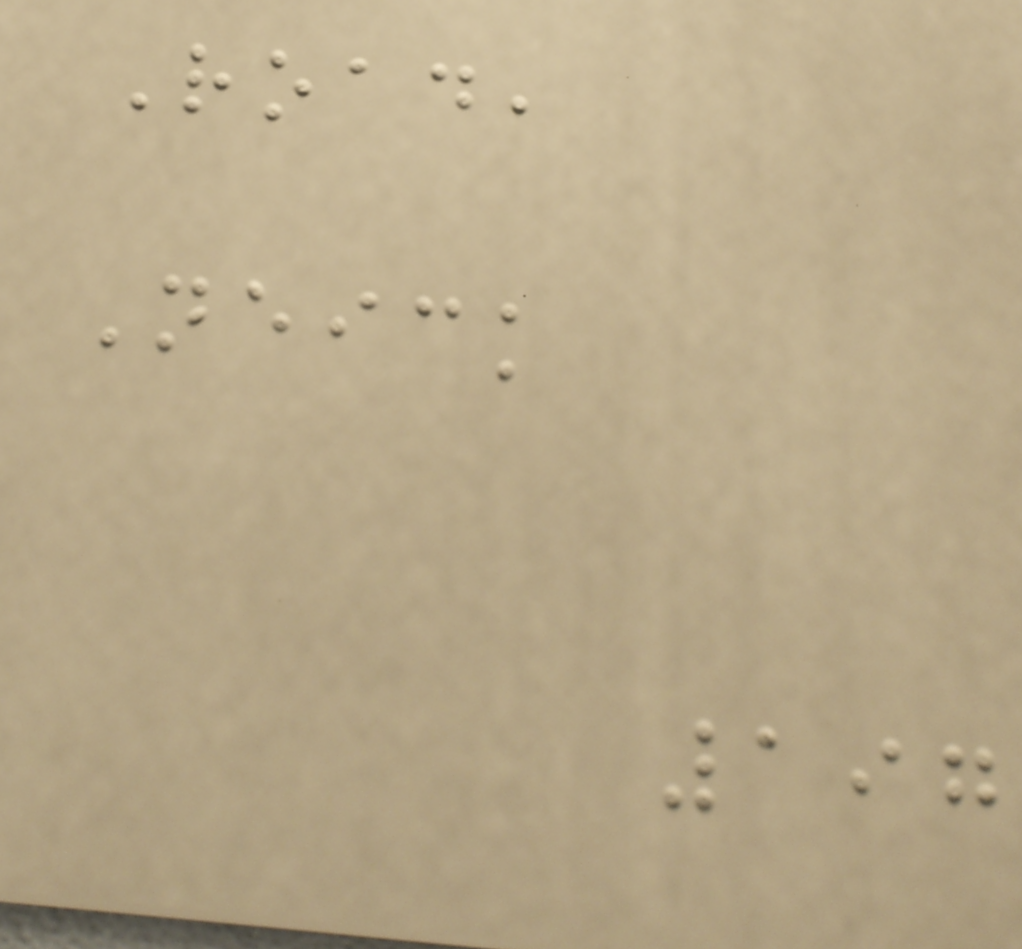Road,
Neick
197
